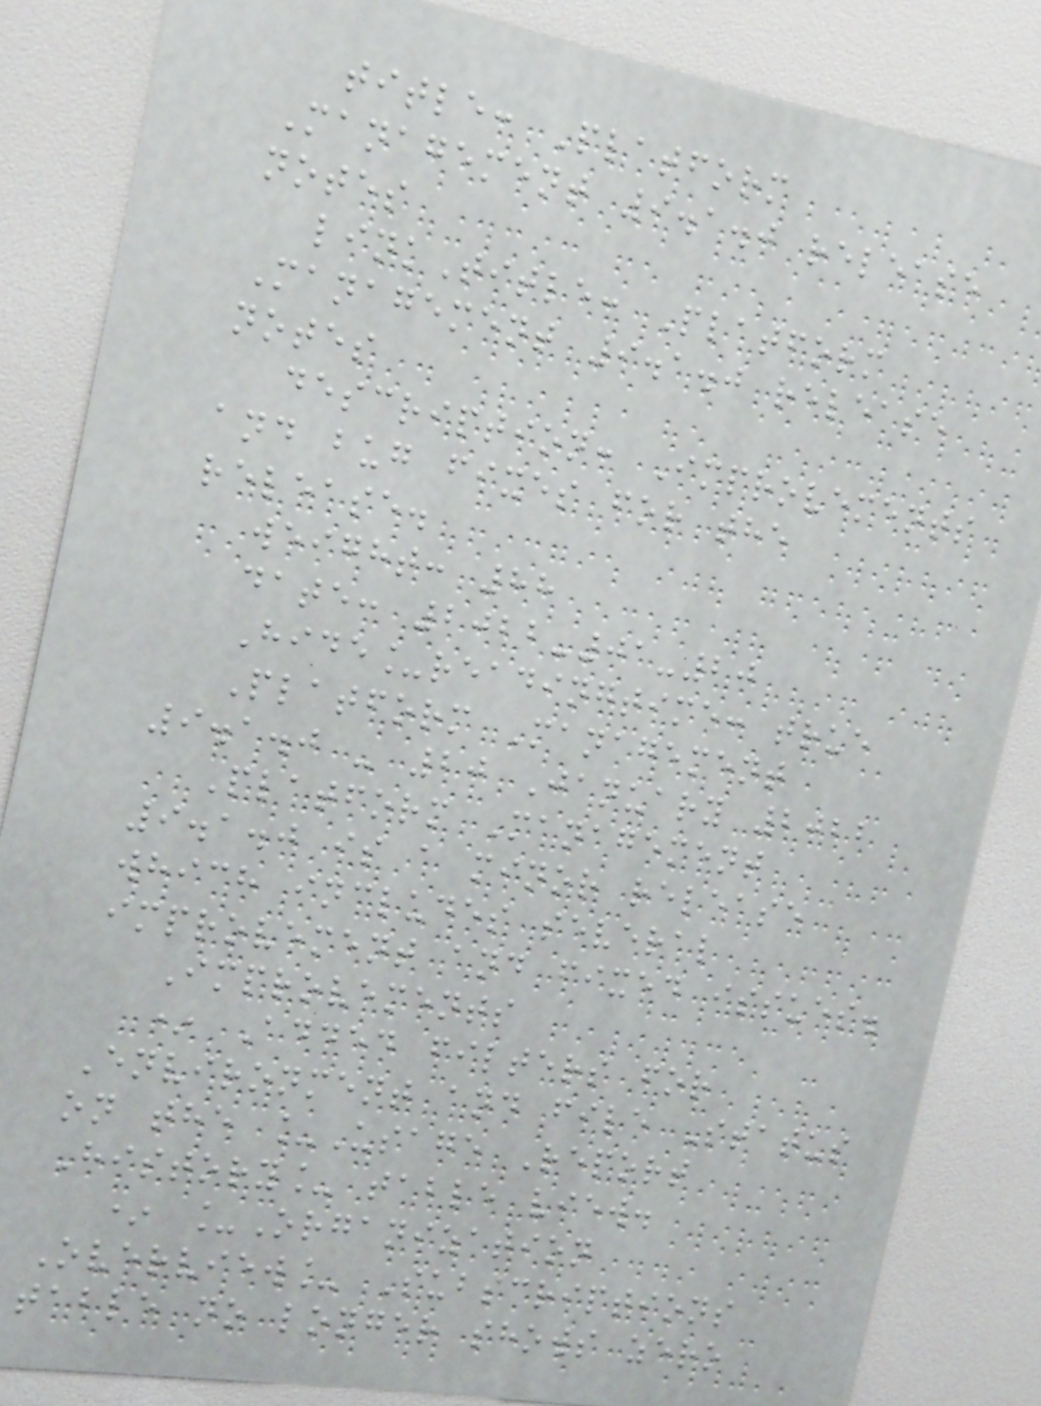title: Platform
Management 9.1.0 release
notes
linkTitle: Platform
Management 9.1.0 release
notes
description: Improvements
and bug fixes for the
release.
weight: 88
date: 2022-01-20
Hide_readingtime: true
Platform Management
9.1.0 - 20 January 2022
Platform Management
9.1.0 is a minor release
which includes several
improvement and fixed issues.
Improvements
* Added filters for
Environment and file Status
on the _Usage Report
History_ table view.
* _Organization
Overview_ Subscriptions
table no longer shows zero
